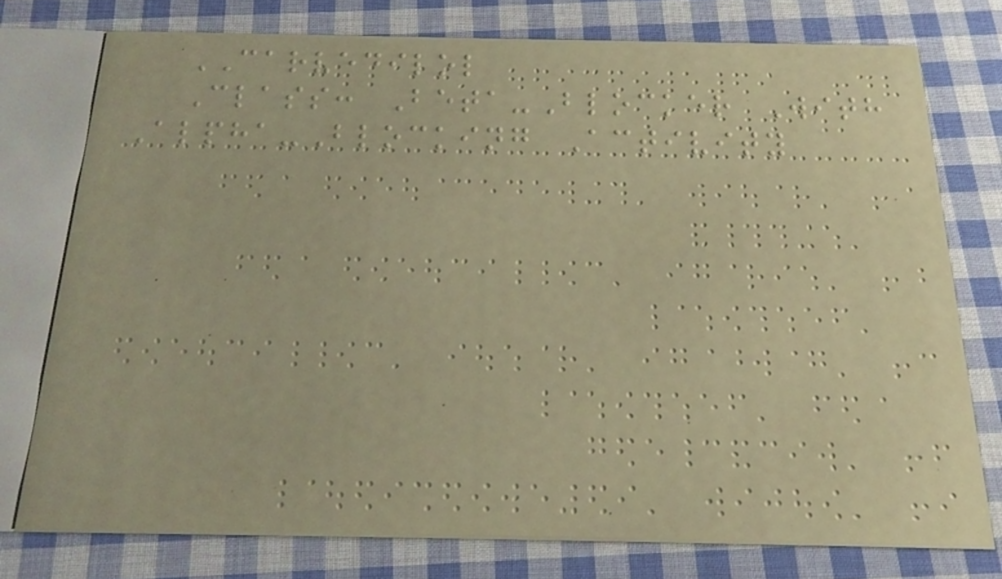CARVEDILOL
Class: Beta-Blocker With
Alpha-Blocking Activity
